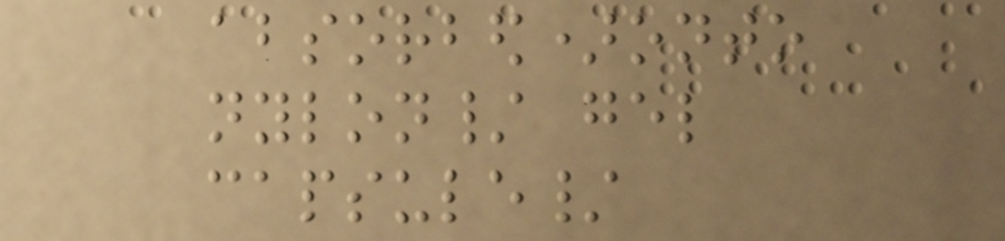absorbed)onto
nylon/ gel
capsule/
